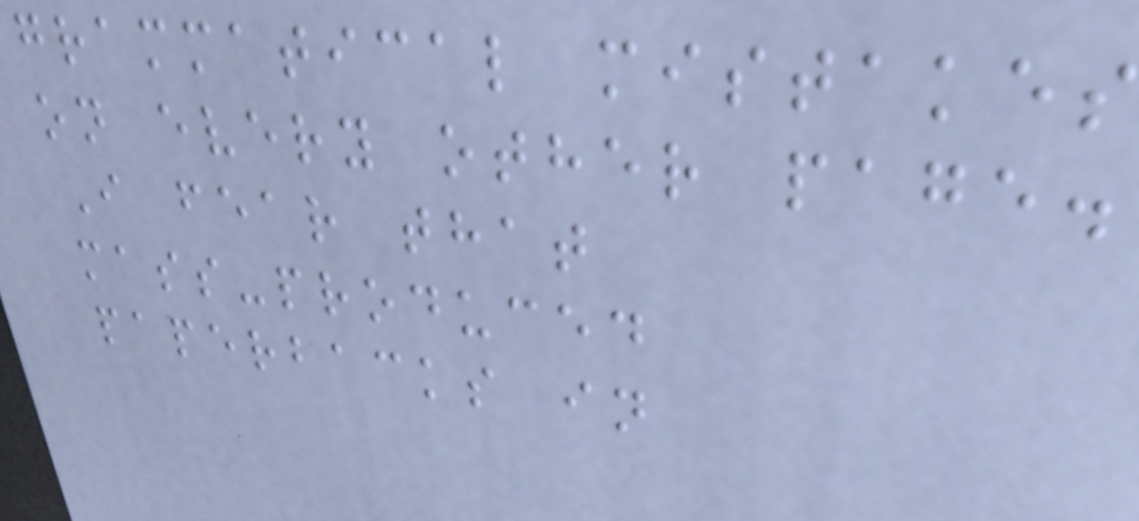grammatical mistakes
on every other page.
I fear that
mass-produced
paperbacks in
